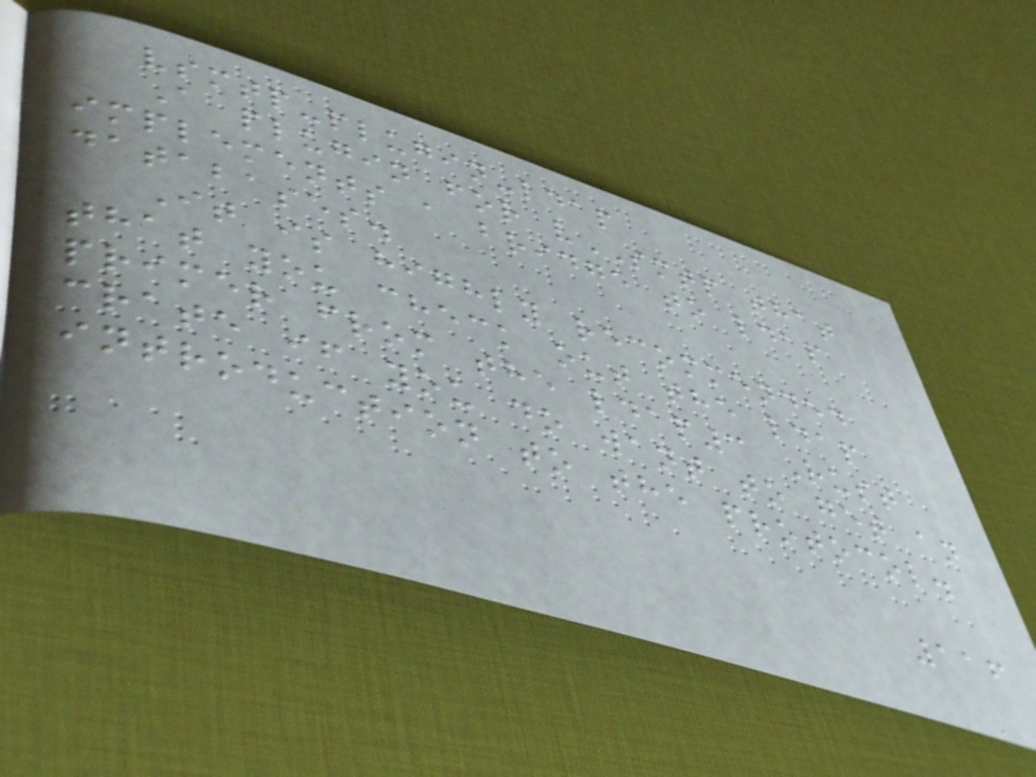vsmtp-plugin-ldap
A plugin for vSMTP that
implements a bridge to ldap
databases.
It is highly recommended
that you check out the ldap
primer from the ldap3 Rust
crate if you do want to get an
introduction to the protocol.
116
